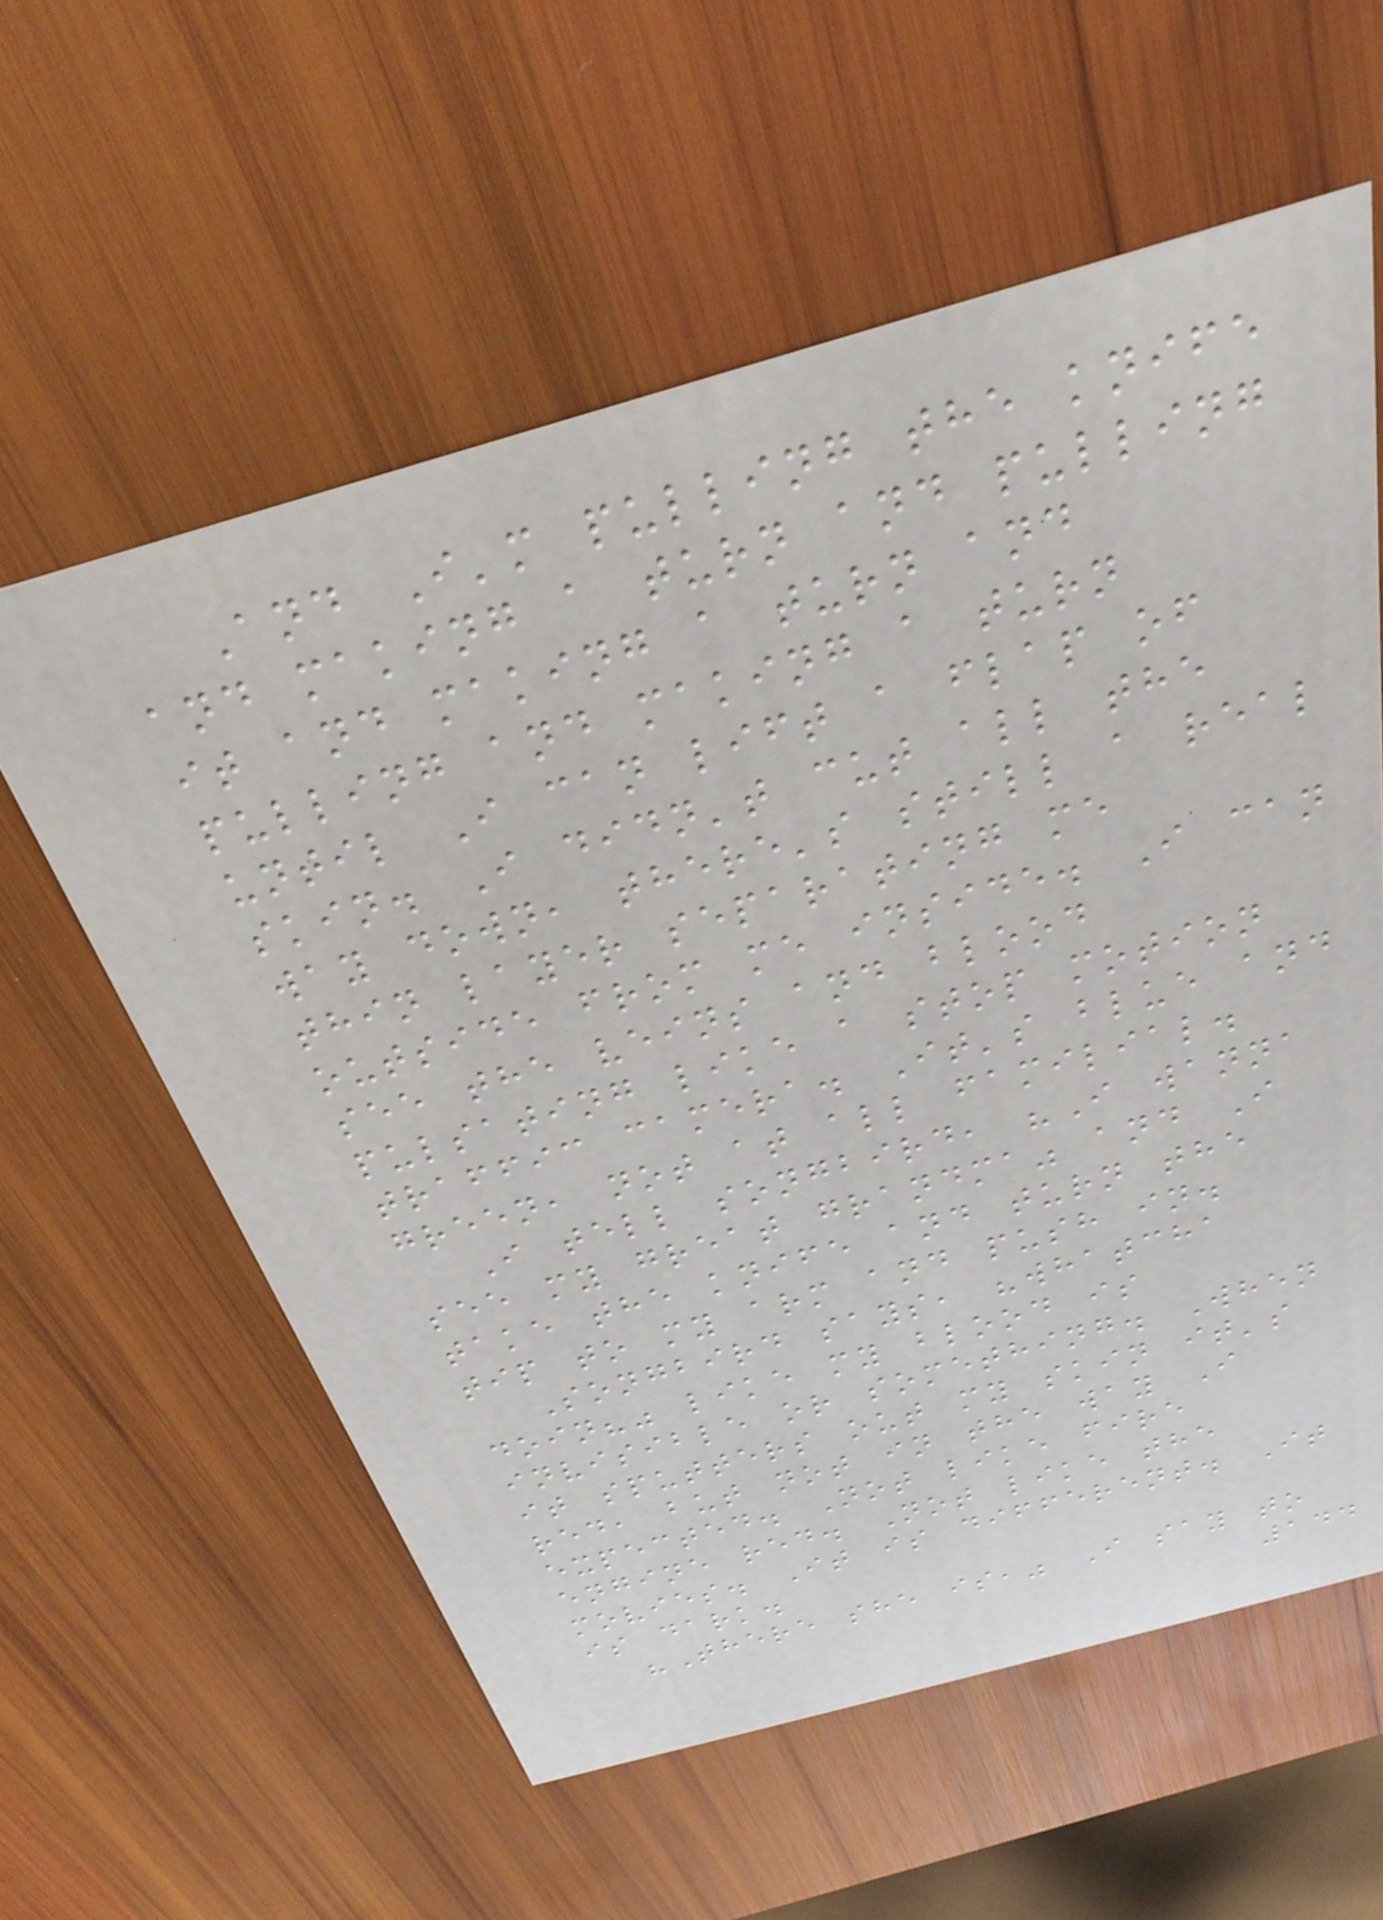And I'm pulling the knife
and making a turn and pulling
it and making a turn and
pulling and making a turn
until I can lift a flap of
skin. I didn't cut all the
way down, there's still a real
thin layer separating me
outside from me inside. I can
see the veins and blood
pulsating like a stop motion
traffic camera. It's blue and
green, not at all familial.
I tell songbird, "I wanna
see my great grandma" and I
take the knife and turn the
tip to my arm and push in.
Songbird says, "whatcha
doin?" like my blood is
invisible or something. When
it sputters out my skin it's
red, but not in the way I
expected. Not like fire
engine red. Not like the
movies. It is different. It
is dark.
"There she is," I say to
144
